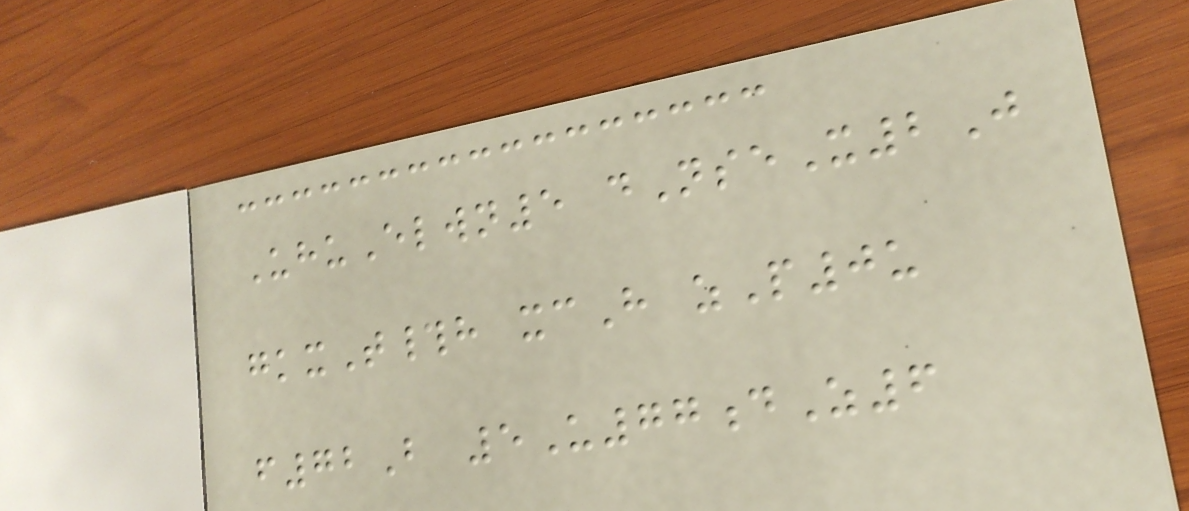UhuElwn5 dNseX2J
gkxT#h xcH zP0u
f72B 5U77dZ6
